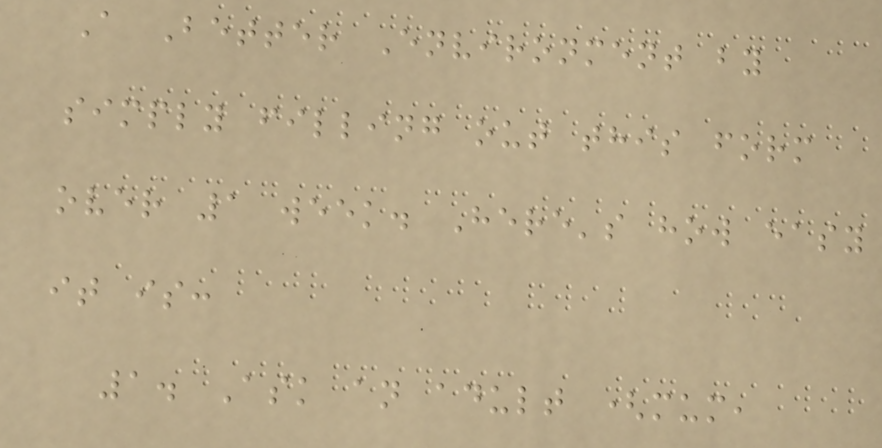A Better Environment by
simply filling out this form
over 1 week. Here's how easy
it is:
1. Ask an adult (mum,
